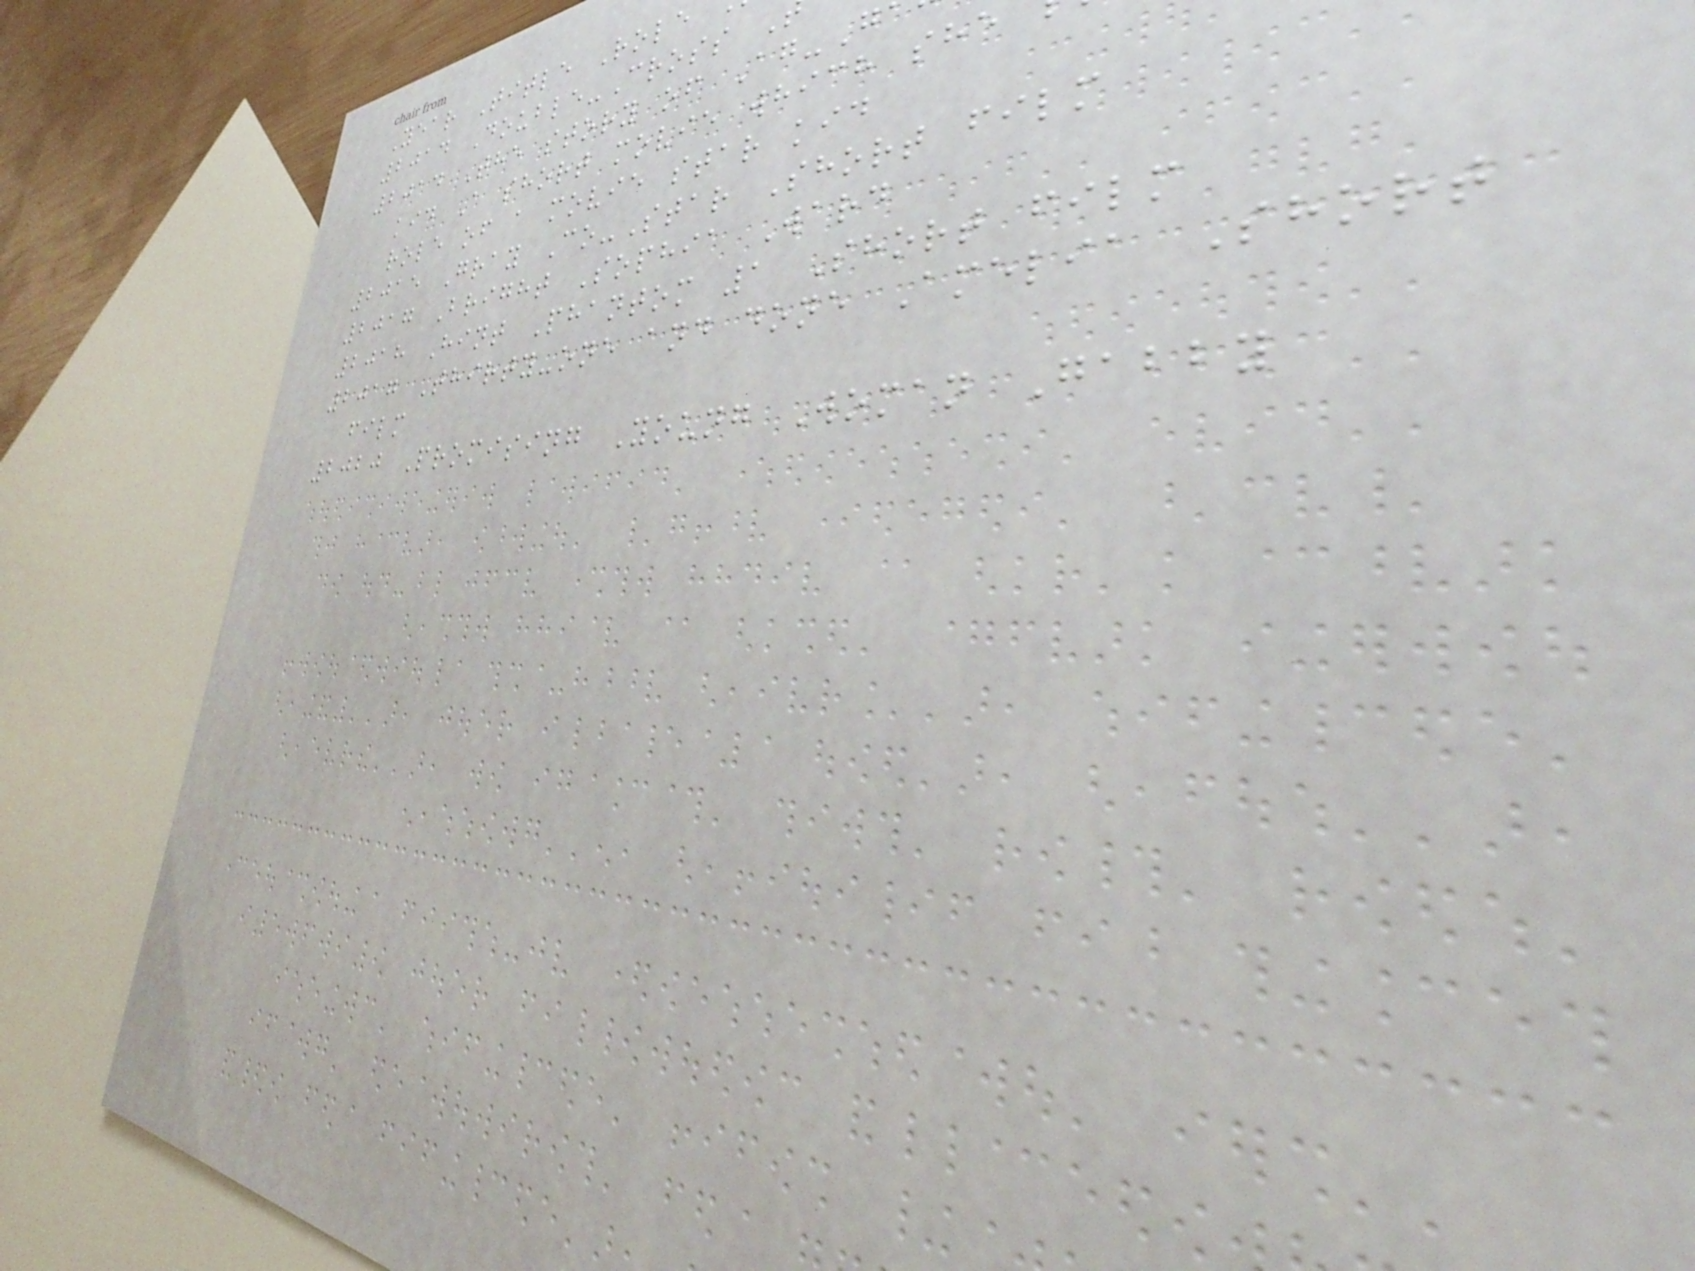Year Title Role
2014 Double-Cross
2014 The story of Ag-G
kid A short movie which she
role of a movie star kid
2015 Gray Co-Star Short film
2017 Bright Sophia Ward
2018 Hint Phantom 1 Short film
2017 Thirty-one and done Amelia Short
film
2020 Promising Young Woman Gabby
